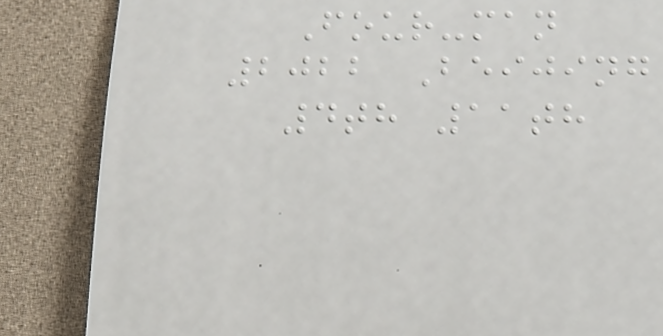Four-man
2022 Beijing
4th 11th
